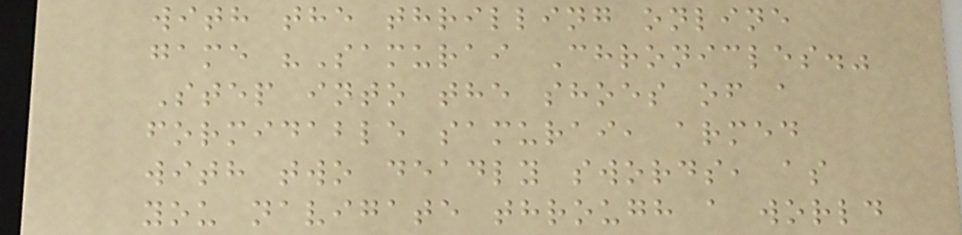with the thrilling online
game "Samurai Chronicles."
Step into the shoes of a
formidable samurai, armed
with two deadly swords, as
you navigate through a world
